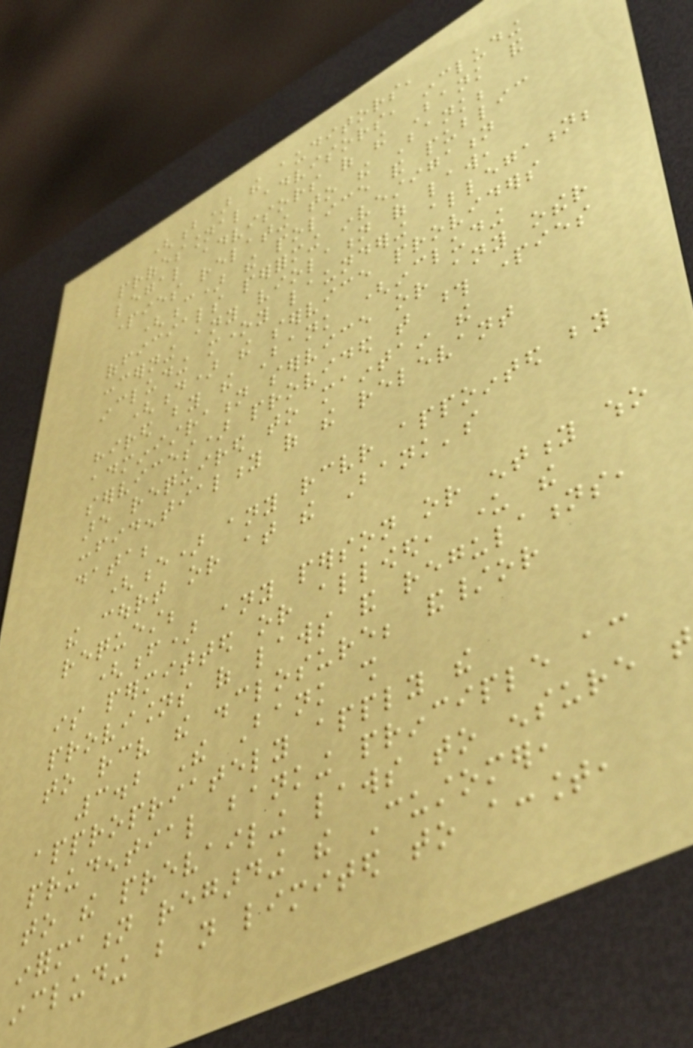(b) the auditors,
professional advisors, including
legal advisors of the Bank and
parties relating to the Bank;
(c) the police and public
officials performing investigation
concerning any violation of law,
including money laundering allegation;
(d) the service providers
hired by the Bank (including
administration service or any other
services) provided that those parties
are required to maintain the
confidentiality of the relevant
data;
(e) any receiver appointed by
the court or at the Bank's
request;
(f) any person or entity who
is permitted or allowed, under the
provisions of laws and regulations,
to receive the disclosure; and/or
3.2 The Bank shall
appropriately apply the
prudential banking principle according
to the prevailing laws to ensure that
information regarding the Customer,
including but not limited to account,
